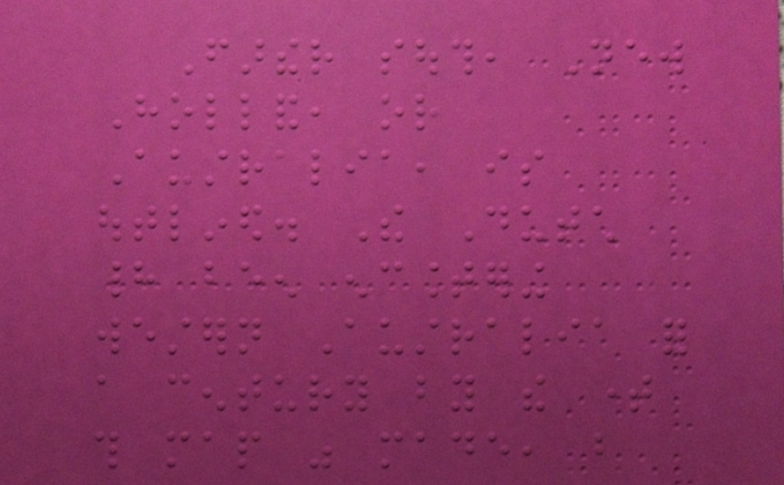Farther south, New
Holland, or
Australia, is
outlined. The Dutch
had been encountering
western Australia for
a century by the time
this map was made, but
